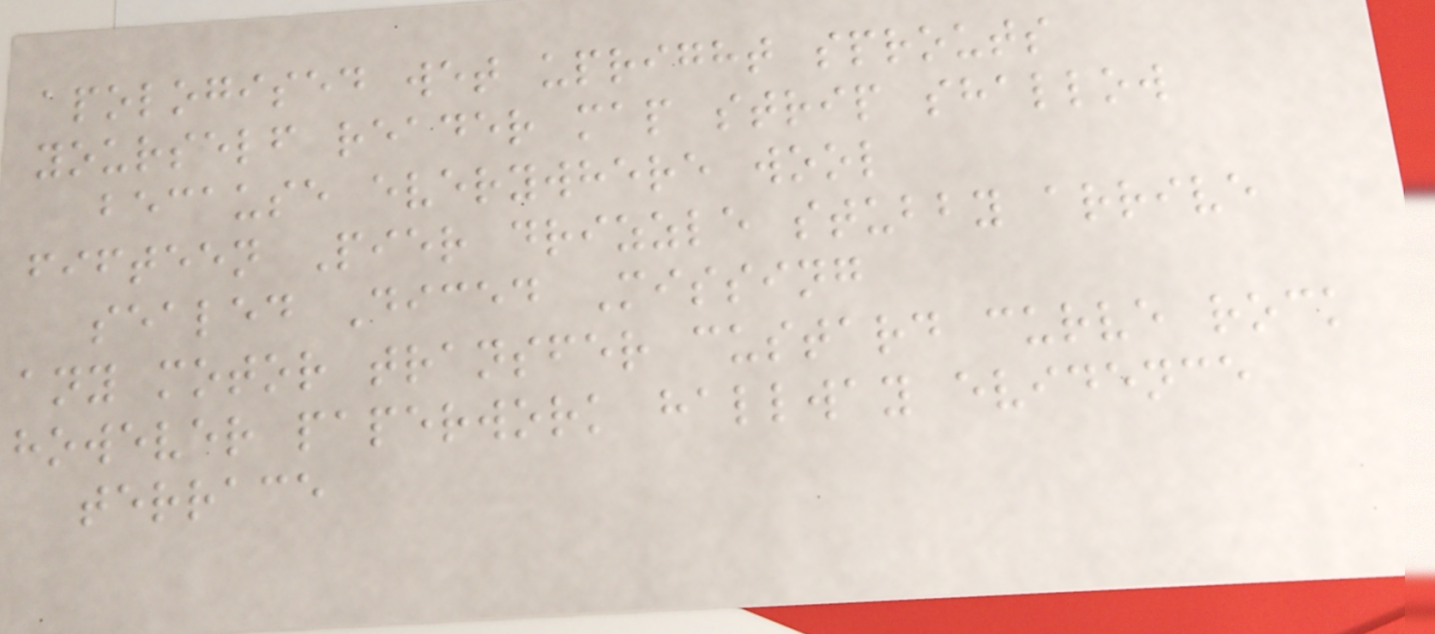apologised wet upright sprouts
yourself reader map strip shallow
because everywhere wool
fifteen Pier drizzle stubby arrive
sealed Diced Missing
any motor transfer custard curve rock
however paperwork hallway evidence
terrace
